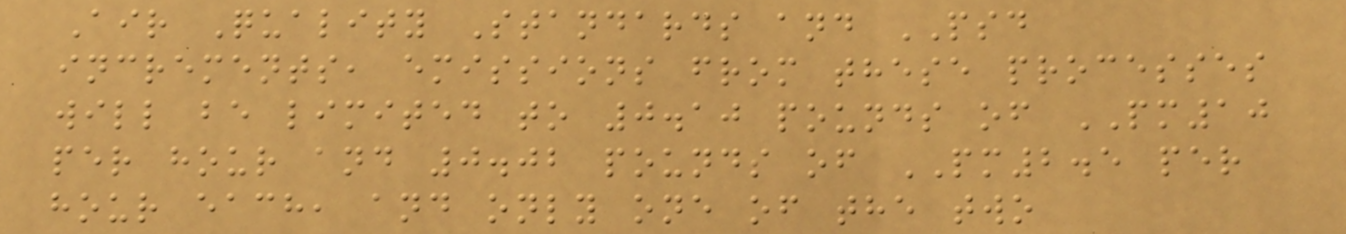Air Quality Standards and PSD
increments, emissions from these processes
will be limited to 0.10 pounds of PM10
per hour and 0.02 pounds of PM2.5 per
hour each, and only one of the two
